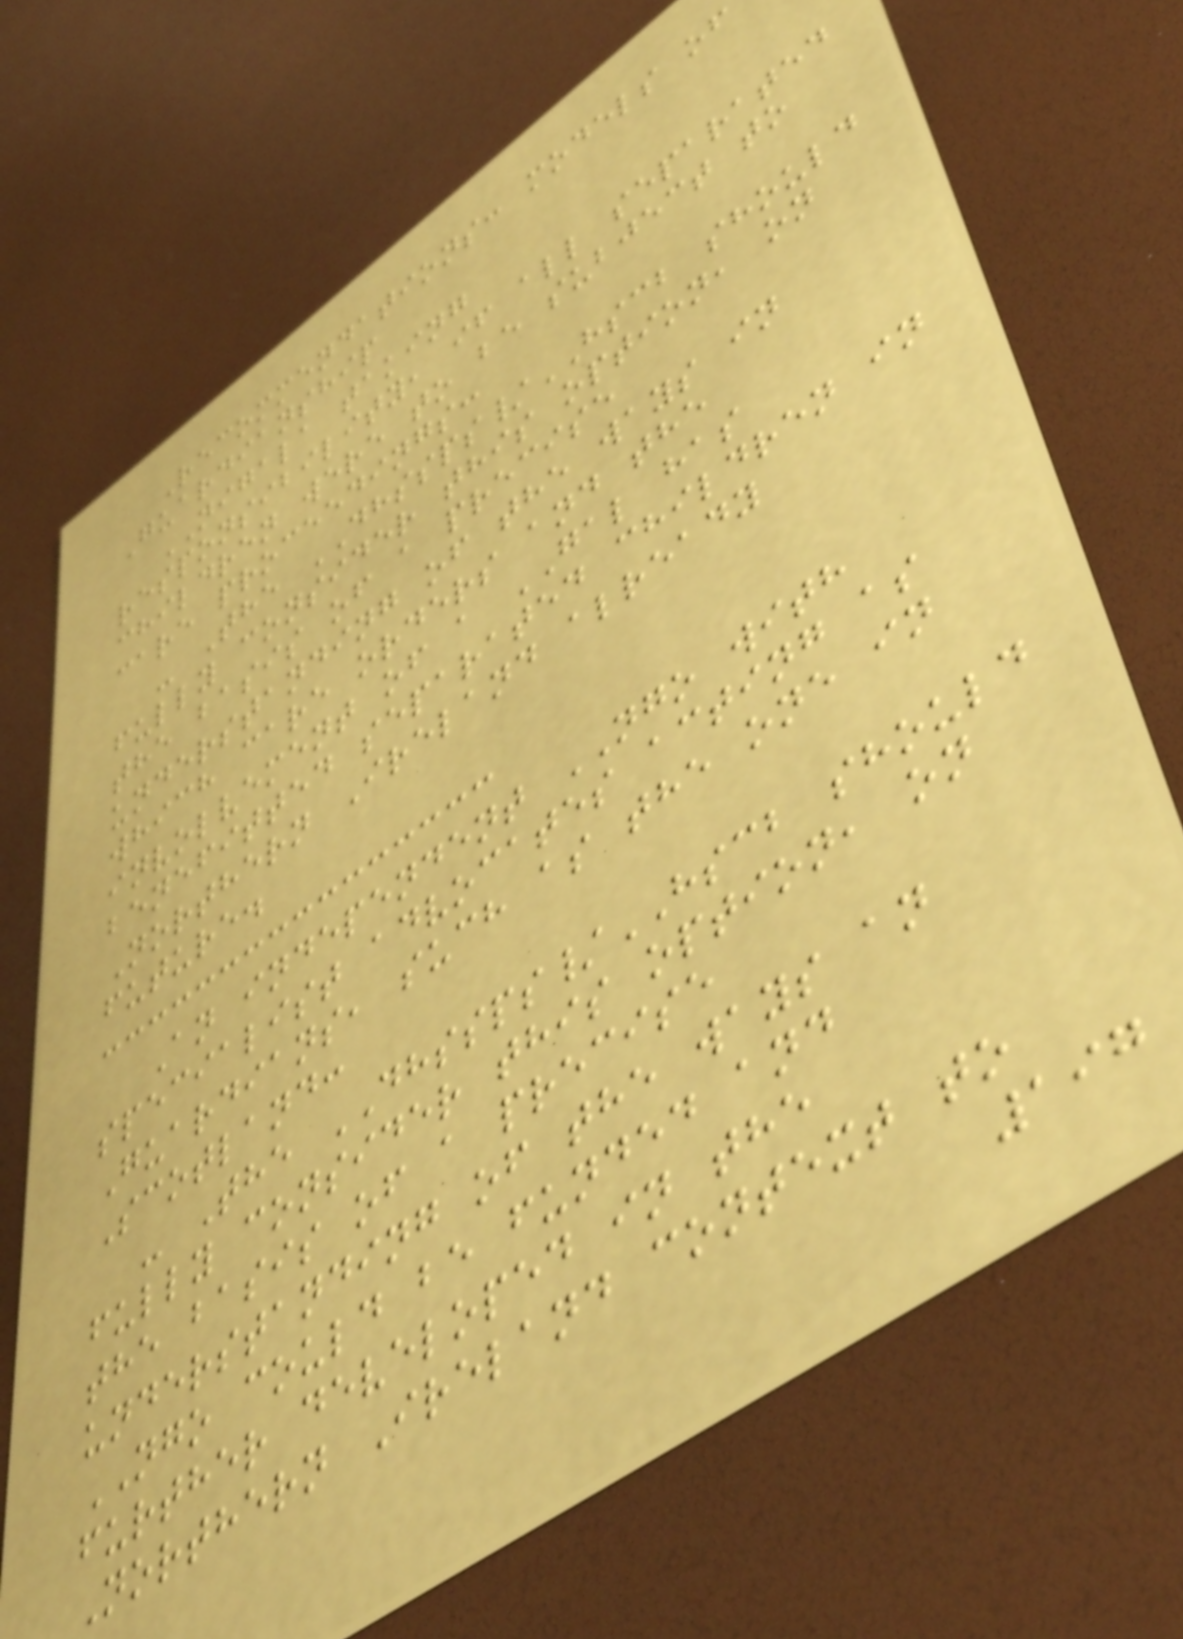Recommendations: models of
Guardianship
NIGALA taking
responsibility, if all separated
children were to be subject to
care proceedings:
- The DHSSPS/HSCB should
fully consider this option, on
the basis of a precise
understanding of the ways in
which care orders and the
involvement of a GAL has
benefitted separated children in
Northern Ireland already
future.
An independent NGO with
specialist advocates acting as
Guardians, such as the one in
Scotland:
- The DHSSPS/HSCB should
fully consider this option, on
the basis of a precise
understanding of the ways an
NGO could be funded and
further developed in the
Northern Ireland context to
197
